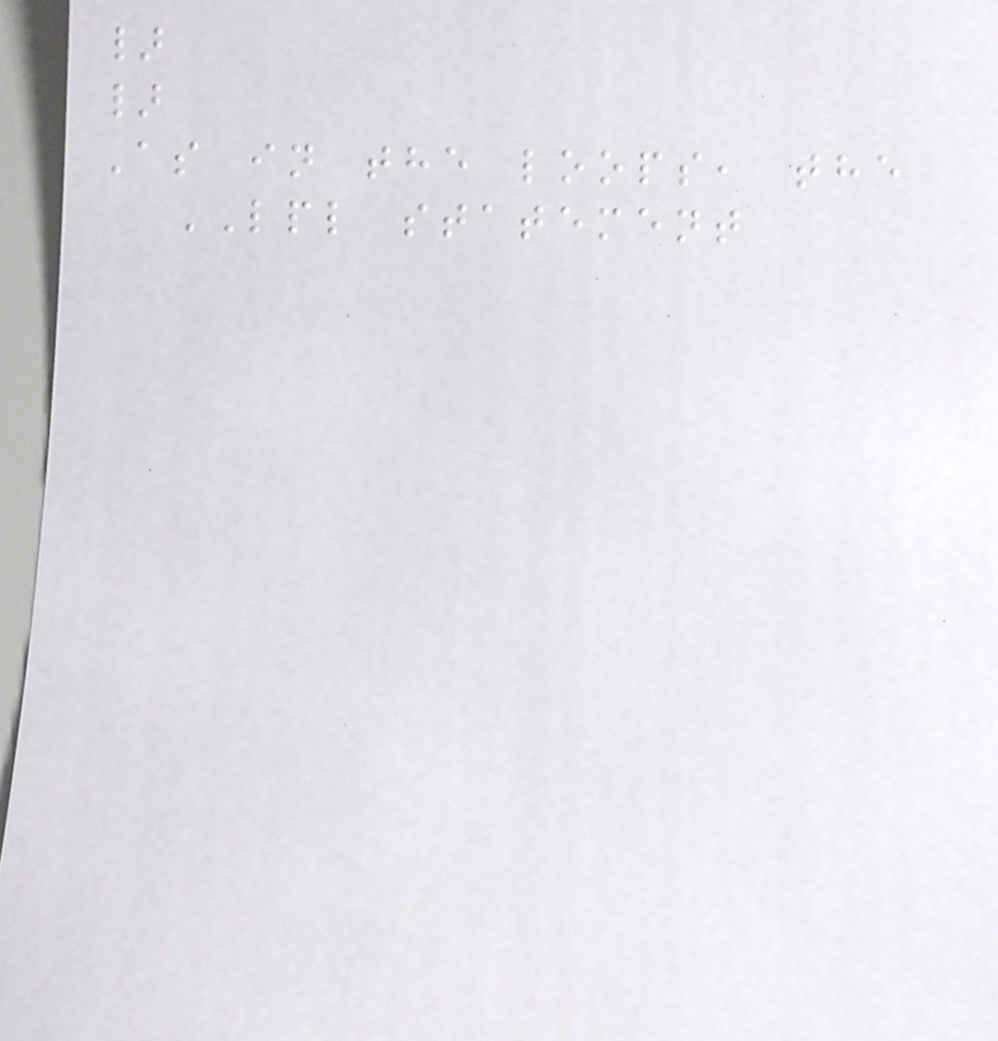}
}
As in the loops, the
LPL statement
